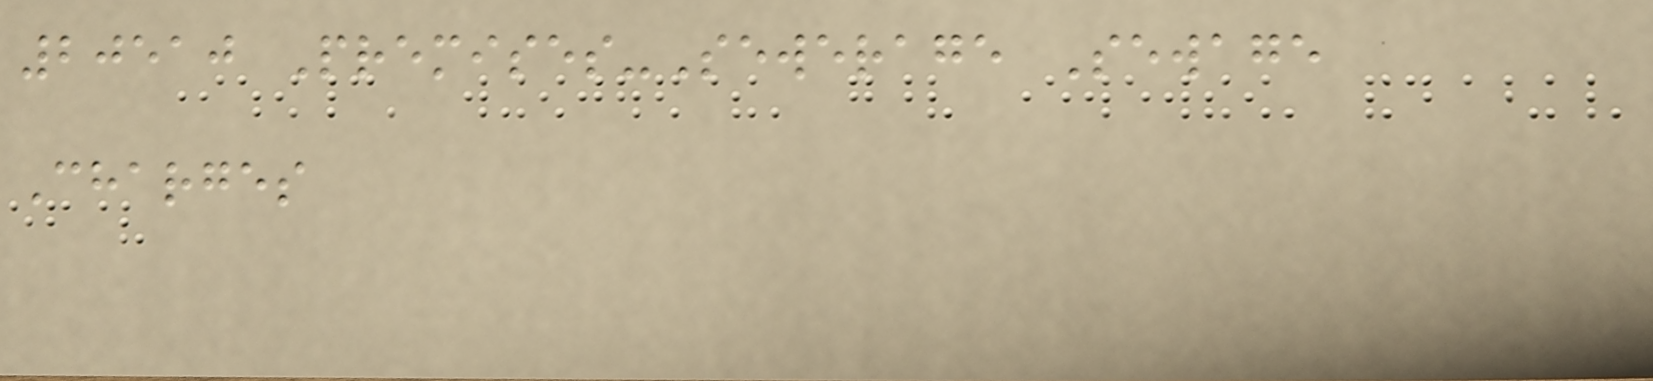20510 Premises-Sewerage Sewage
Charges
